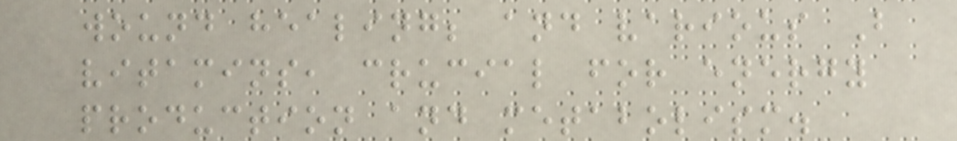wound healing; and various B
vitamins, crucial for energy
production and metabolism.
